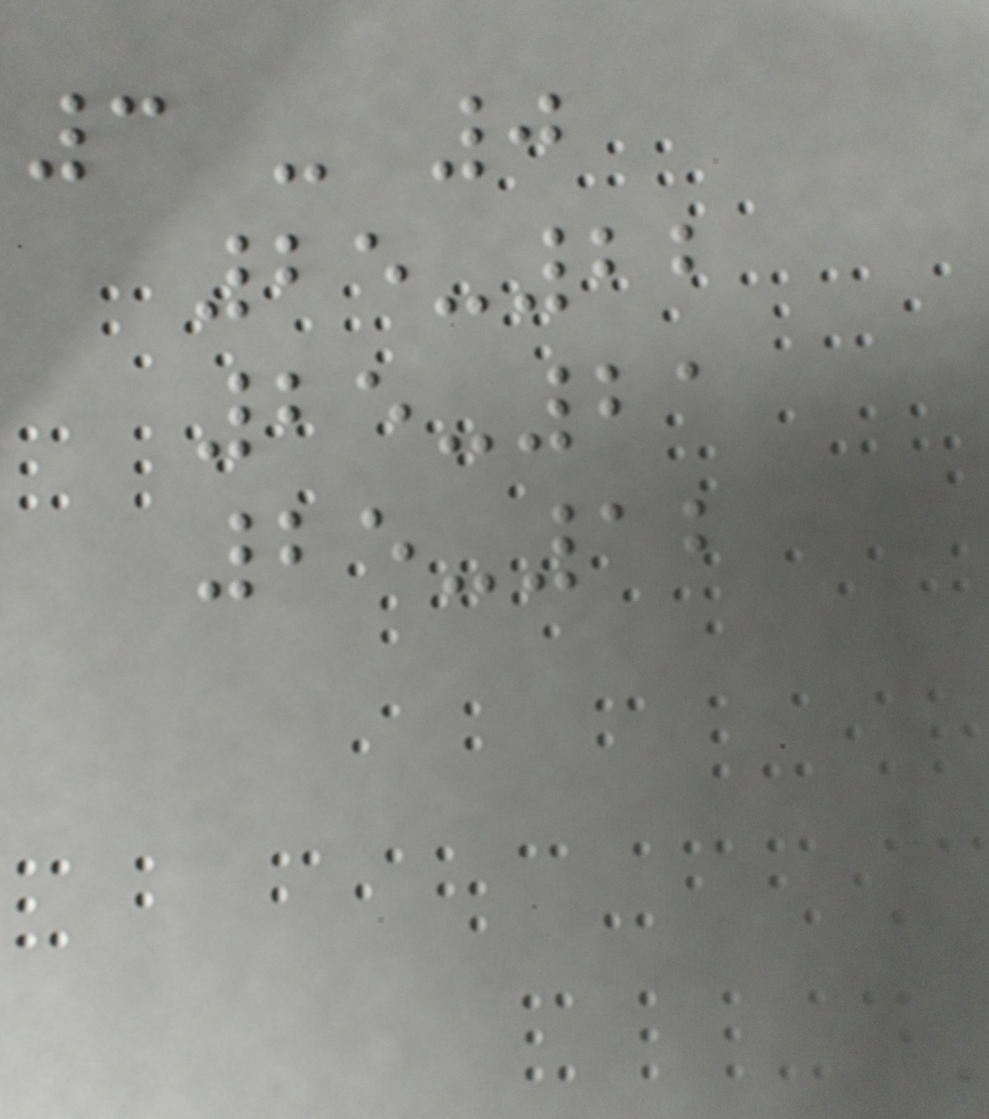3 - 0
25-22
25-21
25-12
